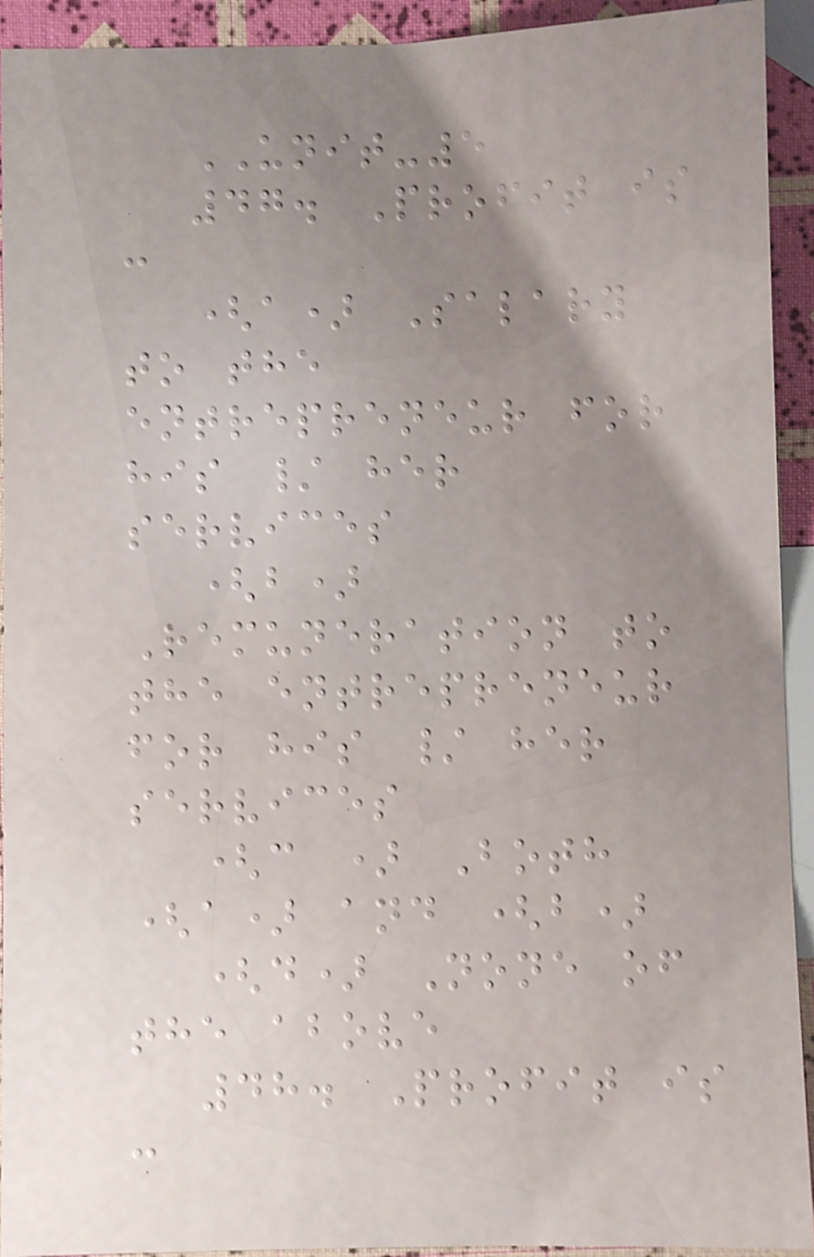UNIT-5
47. Profit is
:
(a) Salary
to the
entrepreneur for
his / her
services
(b)
Remuneration to
the entrepreneur
for his / her
services
(c ) Both
(a) and (b)
(d) None of
the above
48. Profit is
:
